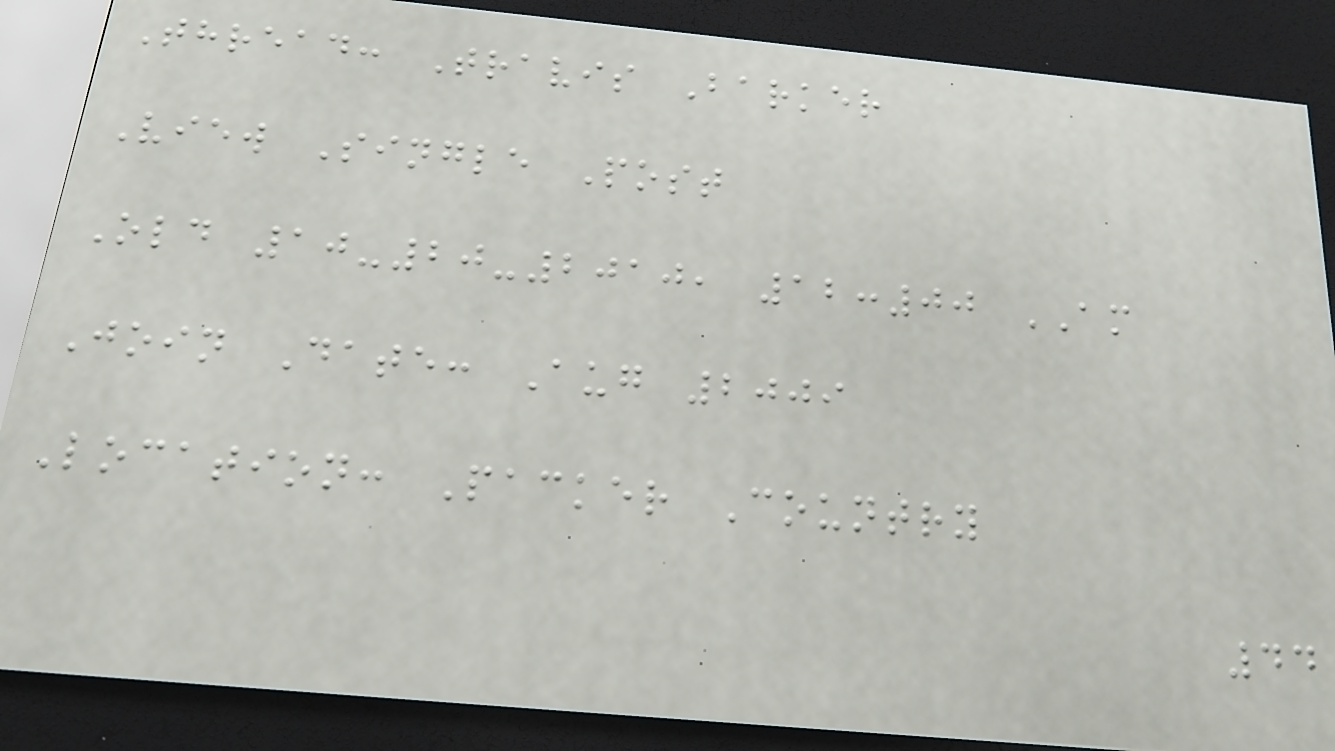Thread: Travis Barker
View Single Post
Old 10-20-2010, 12:00 AM
Join Date: Aug 2009
Location: Packer Country
44
